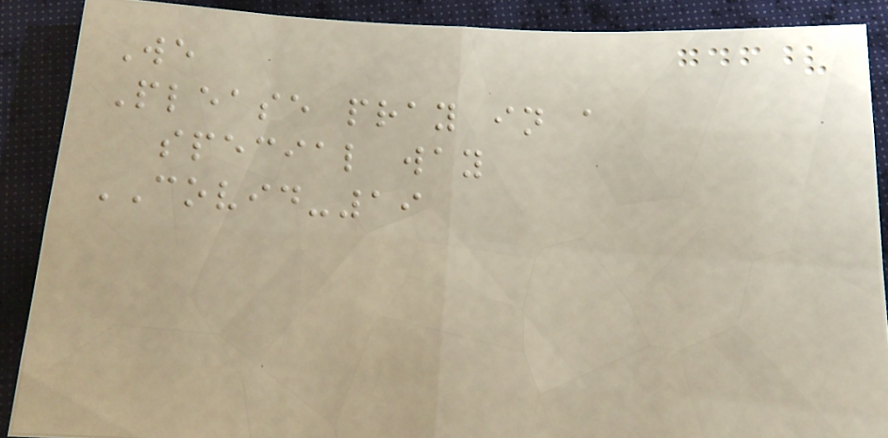We
Please pray in a
special way
COVID-19
